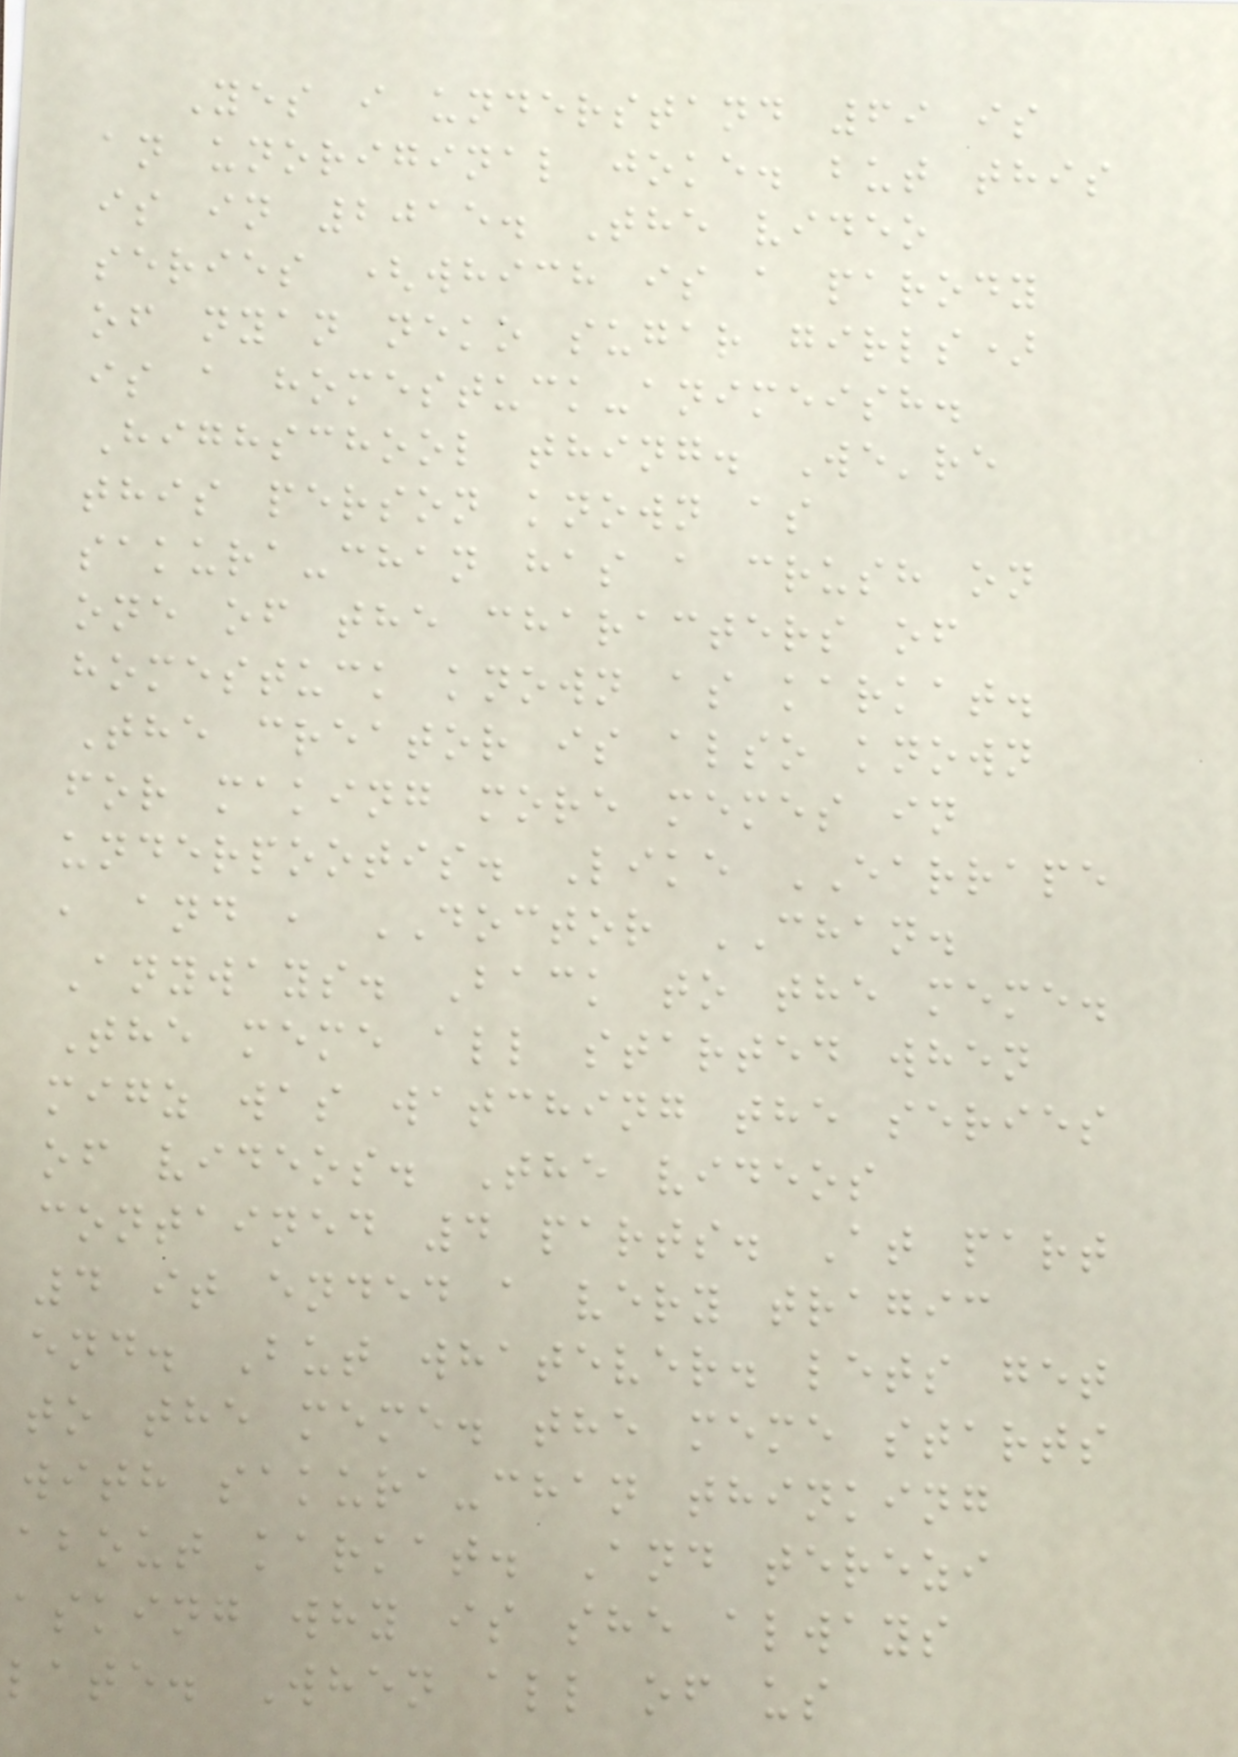Yes i understand 69 is
an unoriginal joke. but this
is in 2015. The video
series (which is a parody
of nyan neko sugar girls)
is a homestuck-animeish.
Highschool thing. We're
this person known as
sakura-chan has a crush on
one of the characters of
homestuck known as karkat.
The creator is also known
for making more memes in
underpootis. Like EARRAPE
, and , DOCTOR CHAN.
Anyways. Back to the meme.
The meme all started when
migz was watching the series
of videos. The videos
contained 4 parts. At part
4 it ended a very tragic
end. But whatever. lets get
to the meme. the meme starts
with sakura-chan thinking
about karkat. And terezi
asking why is she always
late. When all of us
